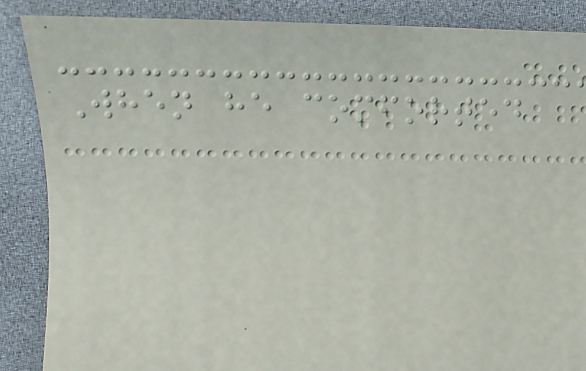When he comforted
